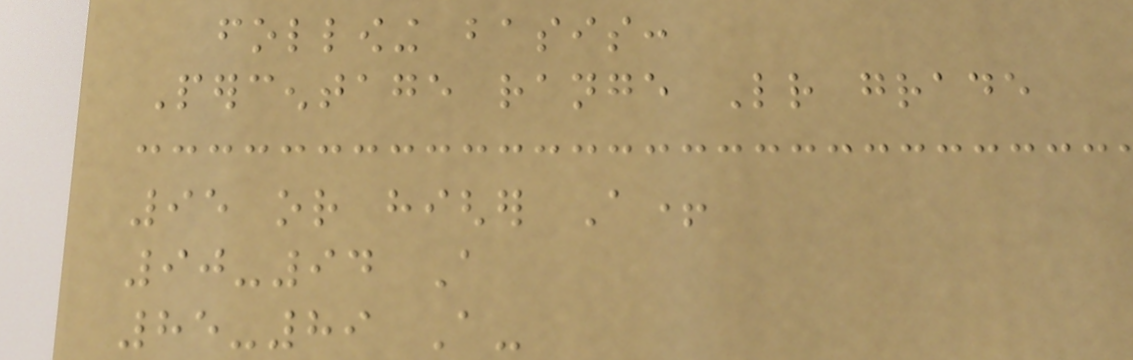following basis:
Percentage range Letter grade
95 or higher A+
90-94 A
85-89 A-
